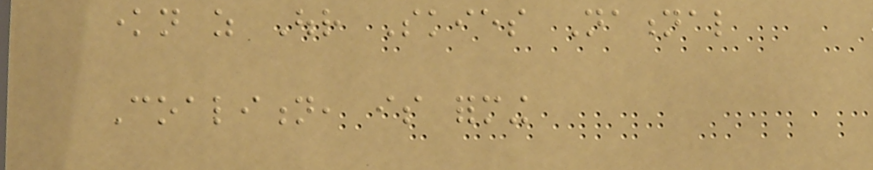known as Our Skies National
Coalition, is forming
